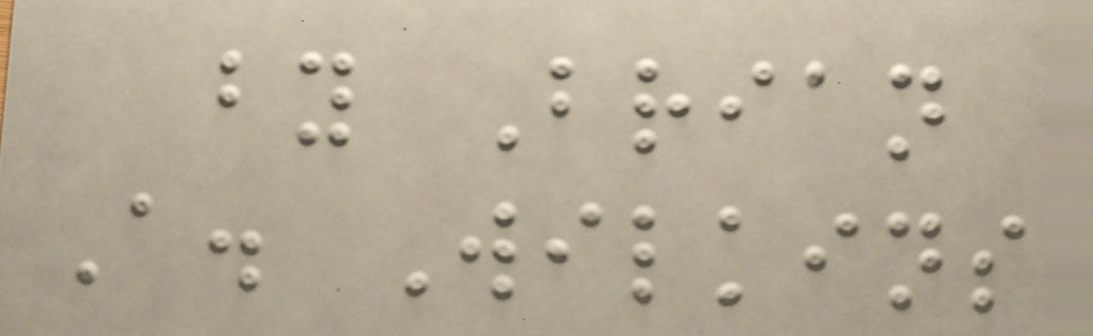by Brian
A. Wilkins
